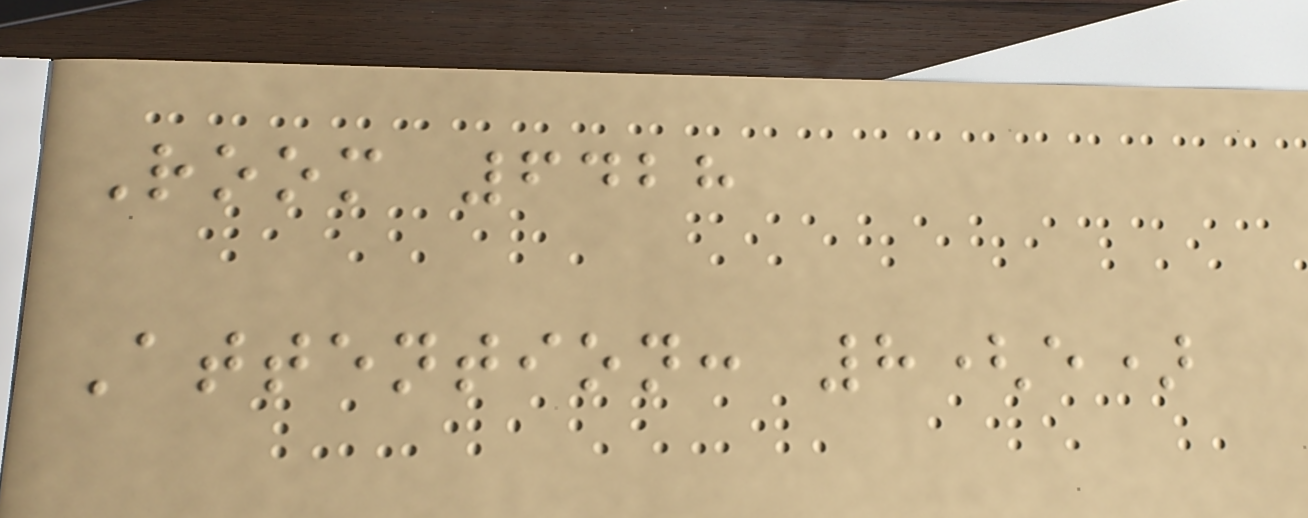Room 6428
Attention: 8(e)
